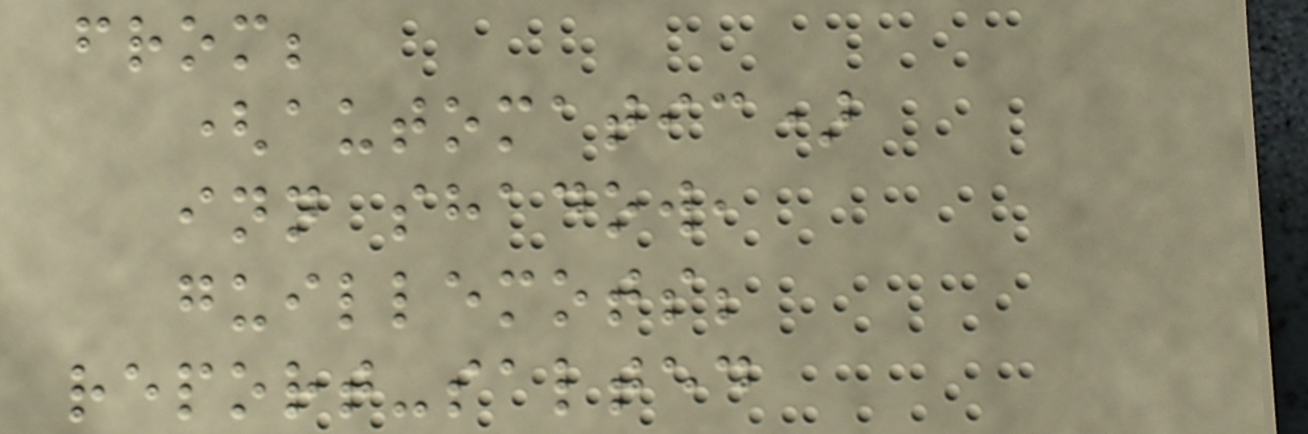from;
(automatic)
inn shadow,
guillemots;
report-salted
